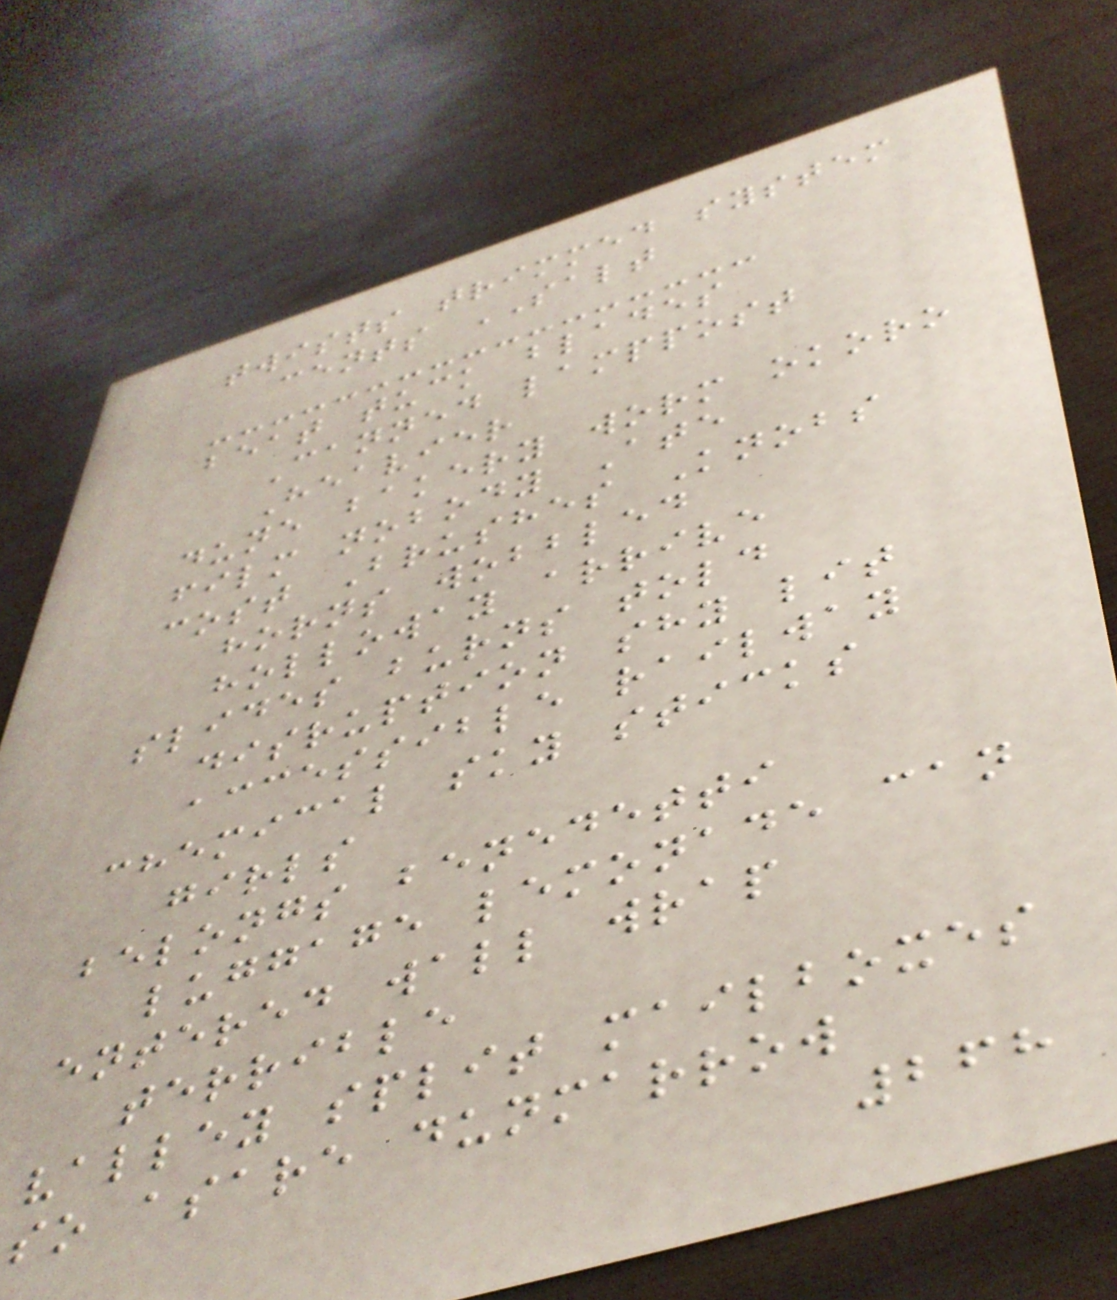twists trimmed system
cents SALT
beat tuck blades
Canned lamppost
Heavier
dune bakery worm okoro
film nobody Ate
cost Brushes Knobs
horns wobbled
holloway arrive
slides burns told
disruption shy lit
accessible railway
chemical sky sticks
girls
belongs benedetti
luggage lemonade can
entered wall wrap
terrible
valley split mailboxes
so asare dunmarrow
268
